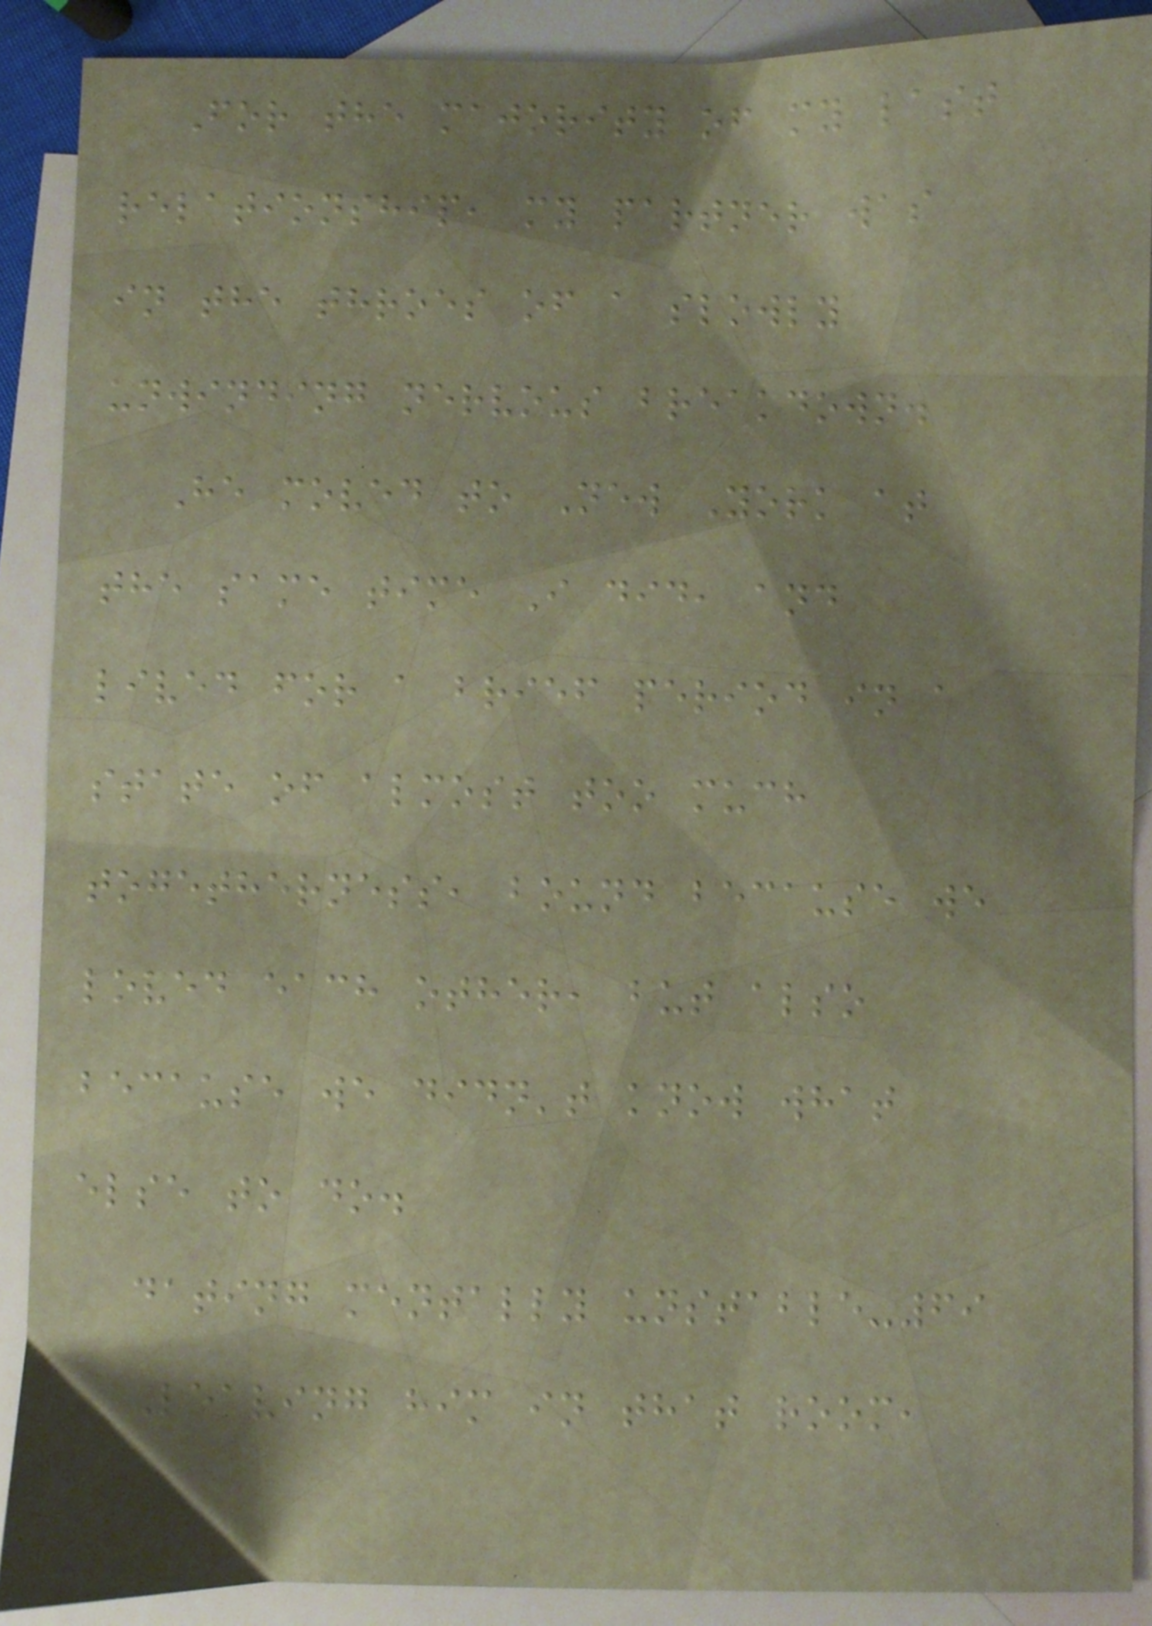For the majority of my last
relationship, my partner was
in the throes of a slowly
unwinding nervous breakdown.
He moved to New York at
the same time I did, and
lived for a brief period in a
state of almost too much
togetherness, bound because we
loved each other, but also
because we didn't know what
else to do.
dating mentally unstable-69
Leaving him in that room,
